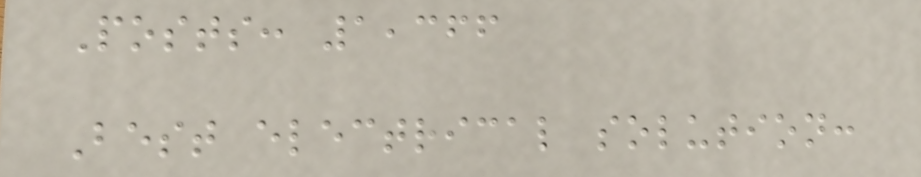Posts: 1,366
Best electrical solution:
